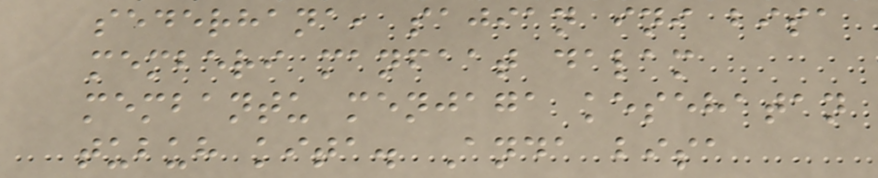sederhana, sajian ini bisa
memberi manfaat dalam
membantu menjaga kesehatan
tubuh kita. Anda bisa
